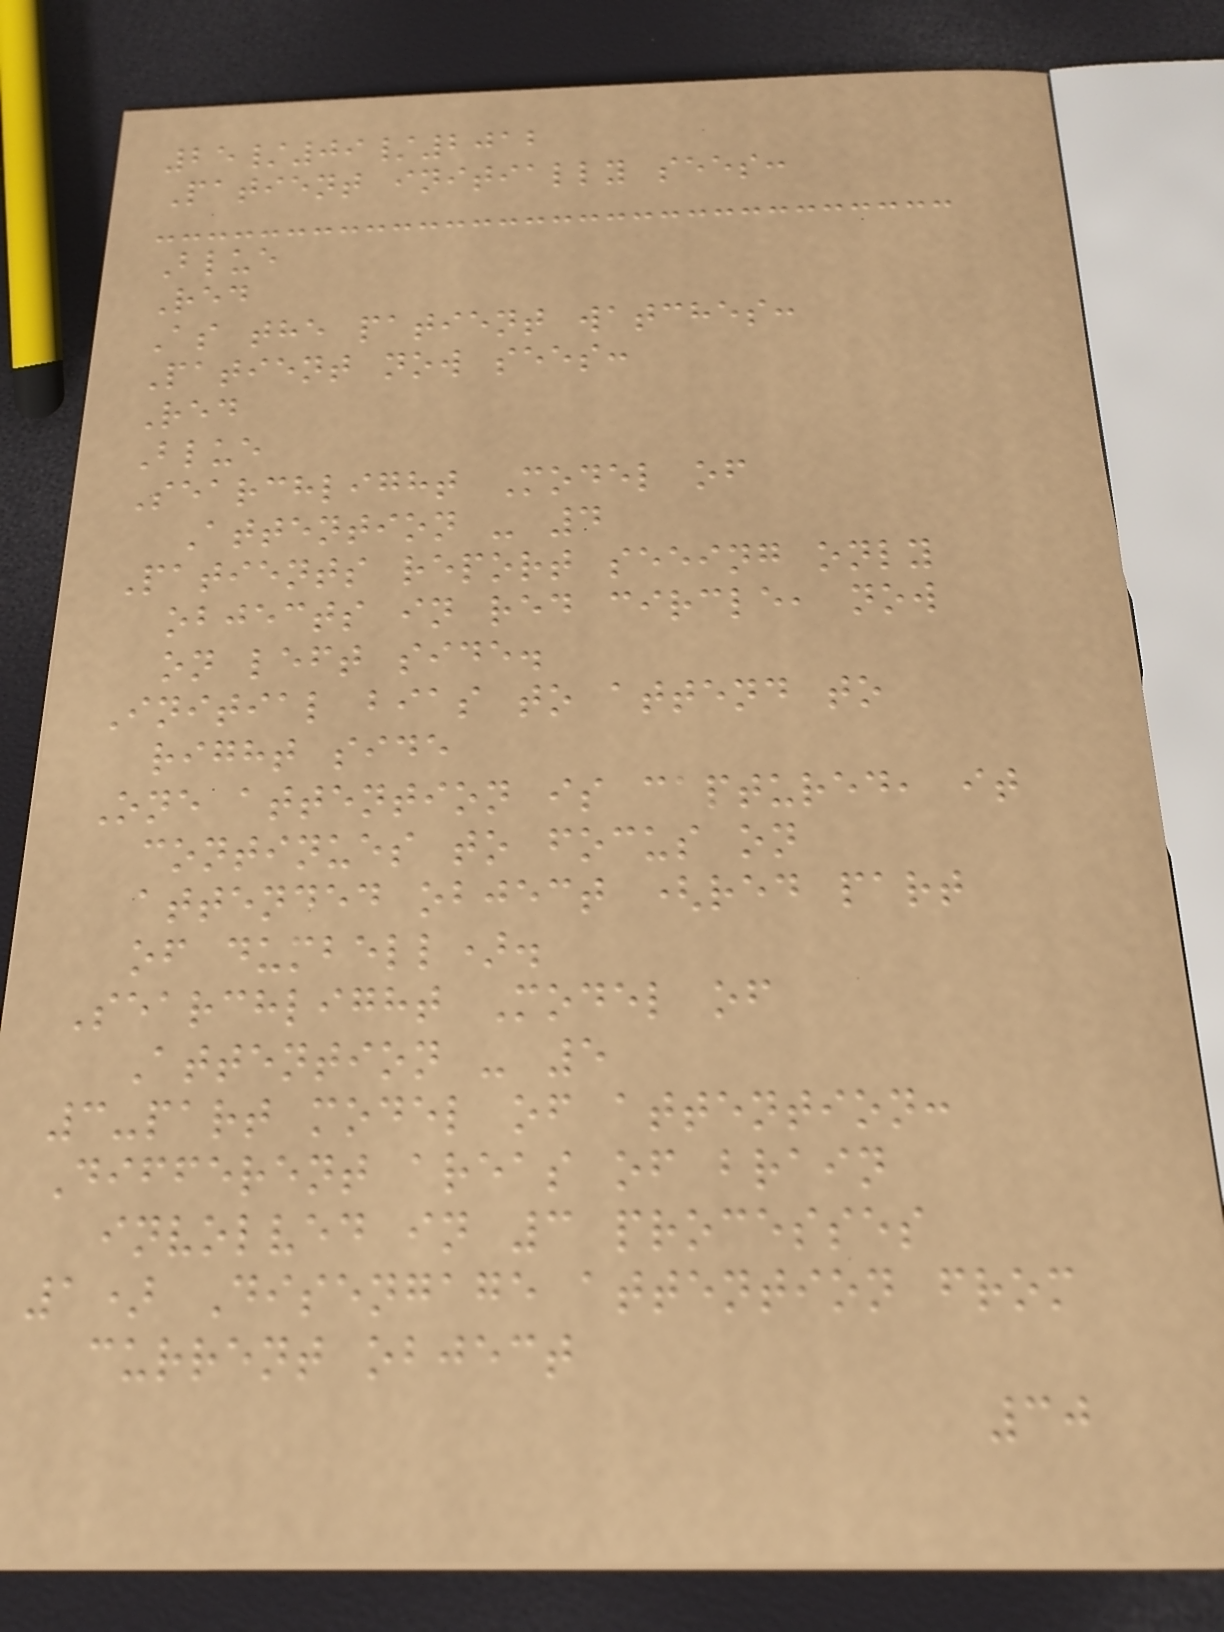25/09/2012
Patient initially sees:
Blue
Red
As the patient watches:
Patient now sees:
Red
Blue
Searchlight Model of
Attention - 4
Patients report seeing only
objects in red circle, now
on left side.
Initial bias to attend to
right side
One attention is captured, it
continues to focus on
attended object (red part
of dumbell).
Searchlight Model of
Attention - 5
3-part model of attention:
Different areas of brain
involved in 3 processes
1) Disengage attention from
current object
30
